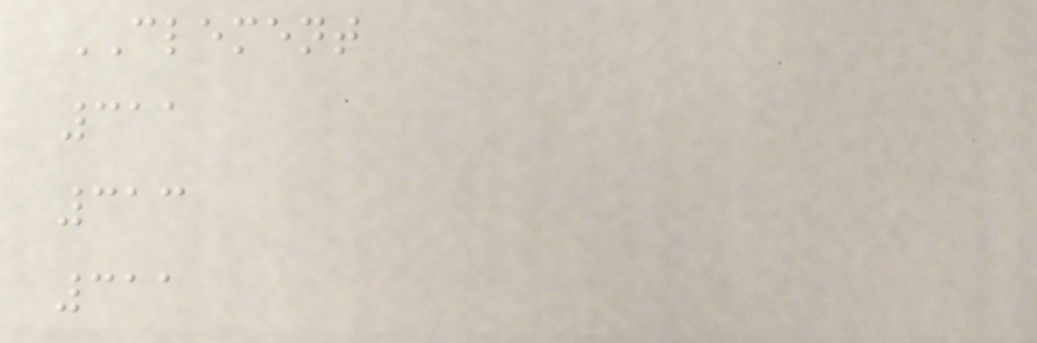CLEMENT
311
313
311
